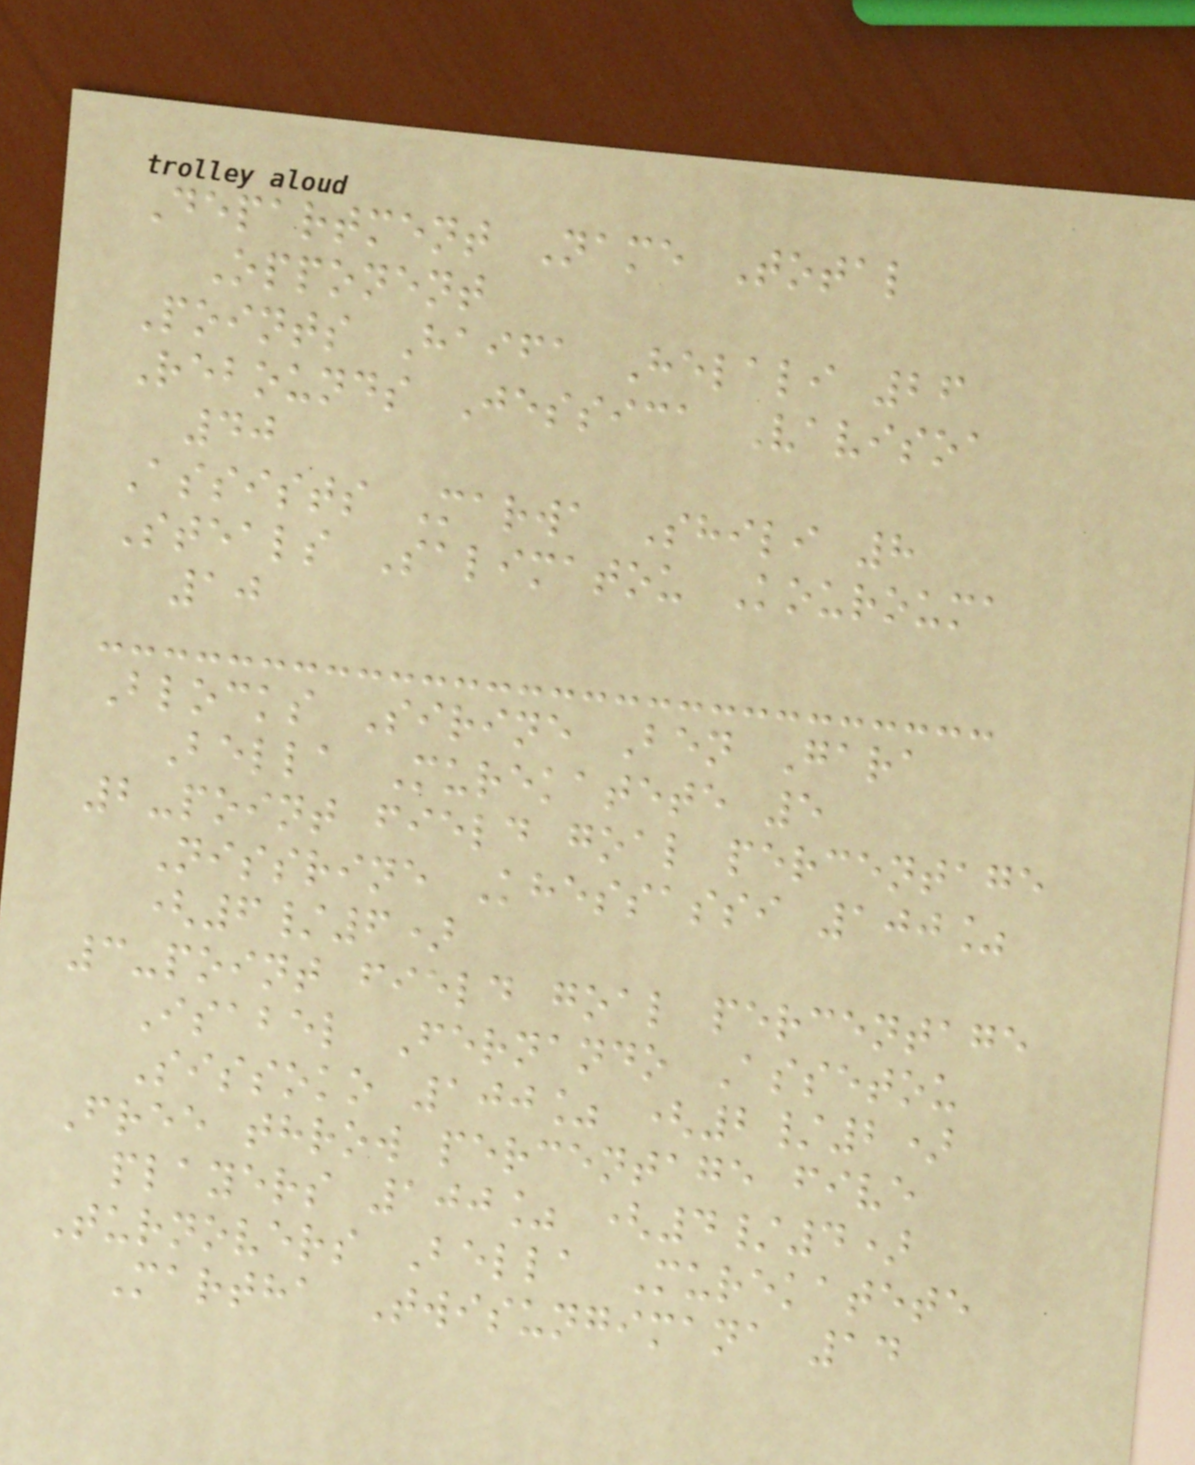Department Name Total
Opponent
Points Haifa Helali 26
Rebounds Jessica Vavisoa
40
Assists Marwa Shili 8
Steals Salimatou Kourouma
10
Blocks Sirine Ben Gara
Bella Murekatete 5
2-point field goal percentage
Nissrine Khessassi 100%
(6/6)
3-point field goal percentage
Isabel Fernando Assetou
Sissoko 100% (2/2)
Free throw percentage five
players 100% (4/4)
Turnovers Bella Murekatete
Martha Twisungimana 14
